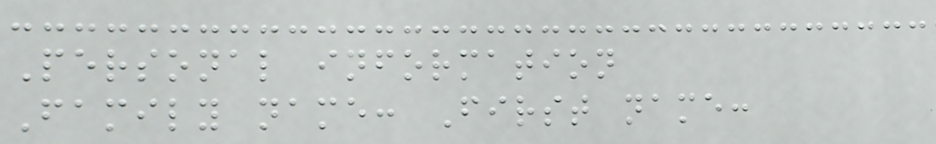Personal information
Family name: First name:
